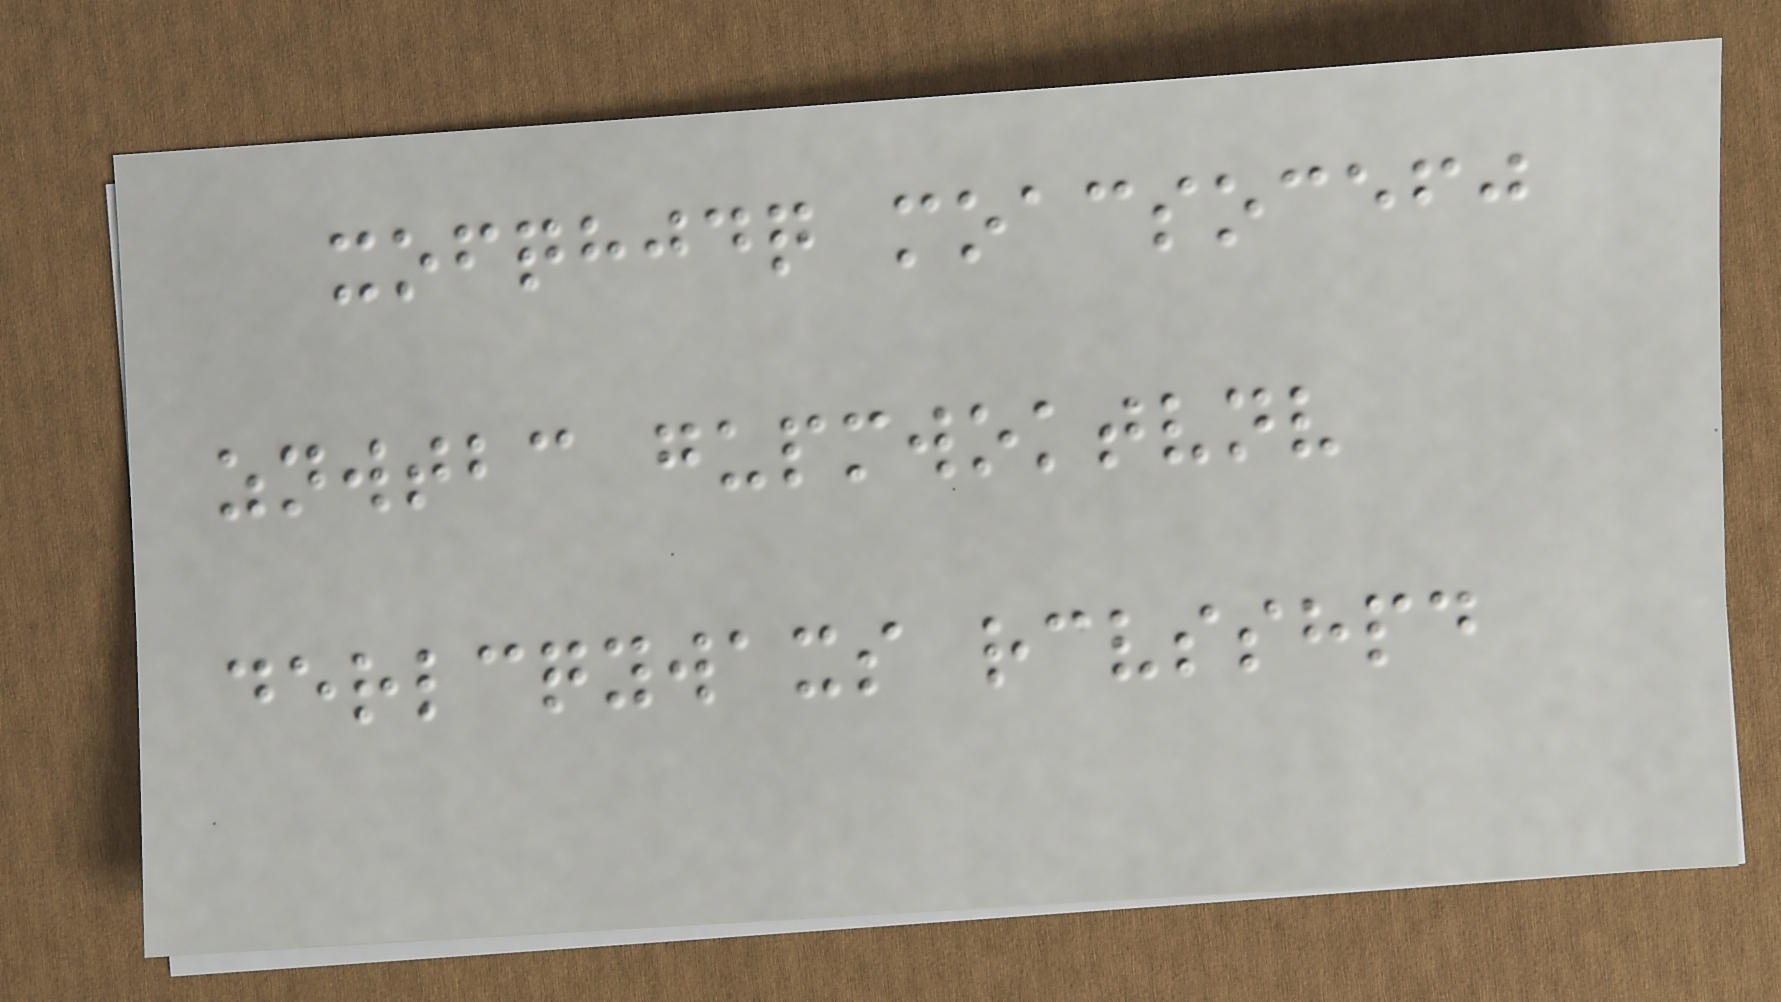xofqhjdq moacsocefj
znwtbc gupmwoktvnv
derlcqywaxs rcvsshpd
